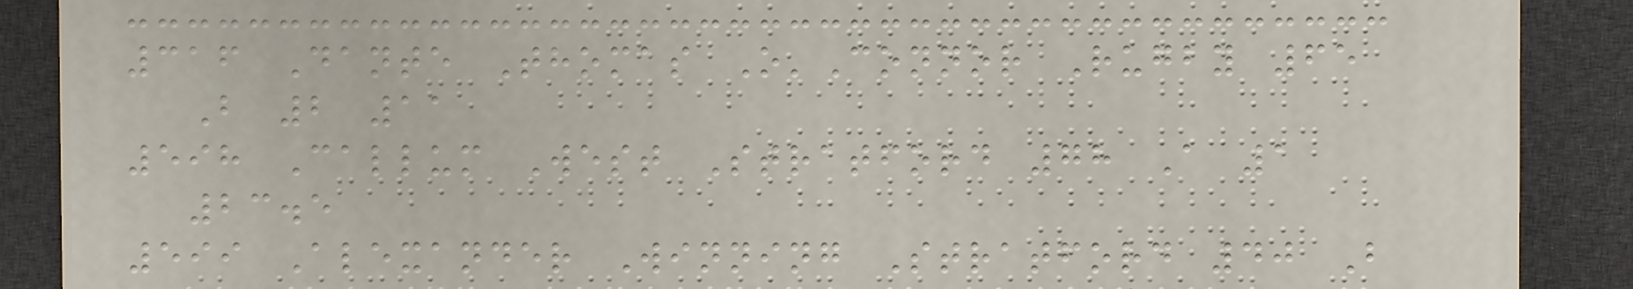316 Dante Thomas O'Connor Rugby 65
B 2 11
598 Callum West Stratford 78 A 1
23.5
599 Alexander Winning Stratford 40 B
